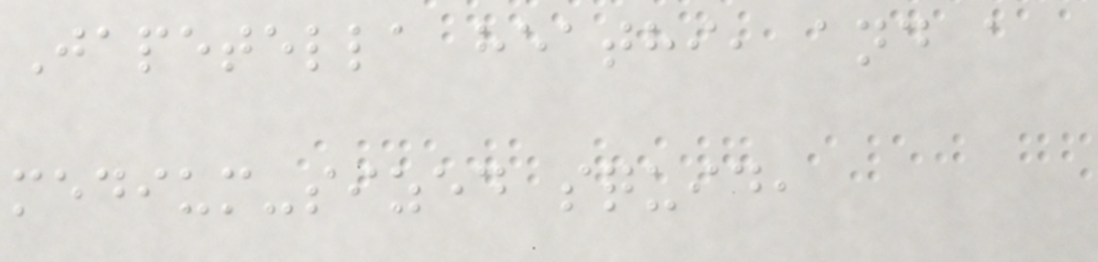Japetella heathi, and a
medium-sized squid,
